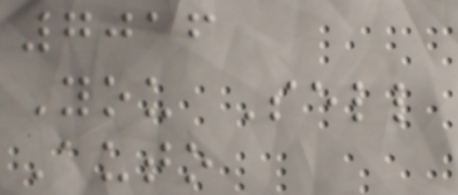7016
You Sell
Auto
